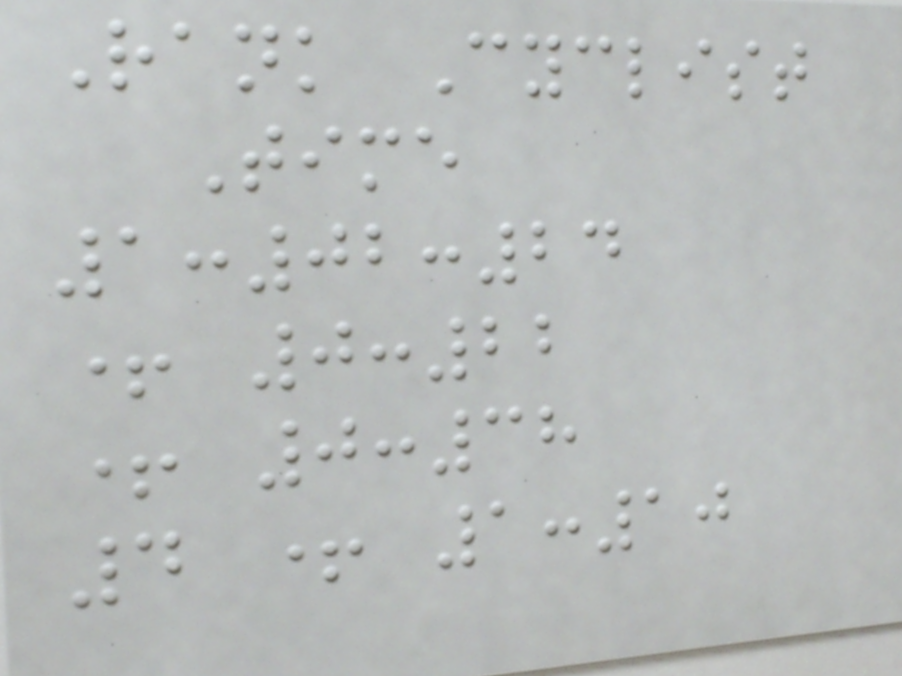Rank Cyclist
Time
1:02:24
+ 0:22
+ 0:38
4 + 1:10
